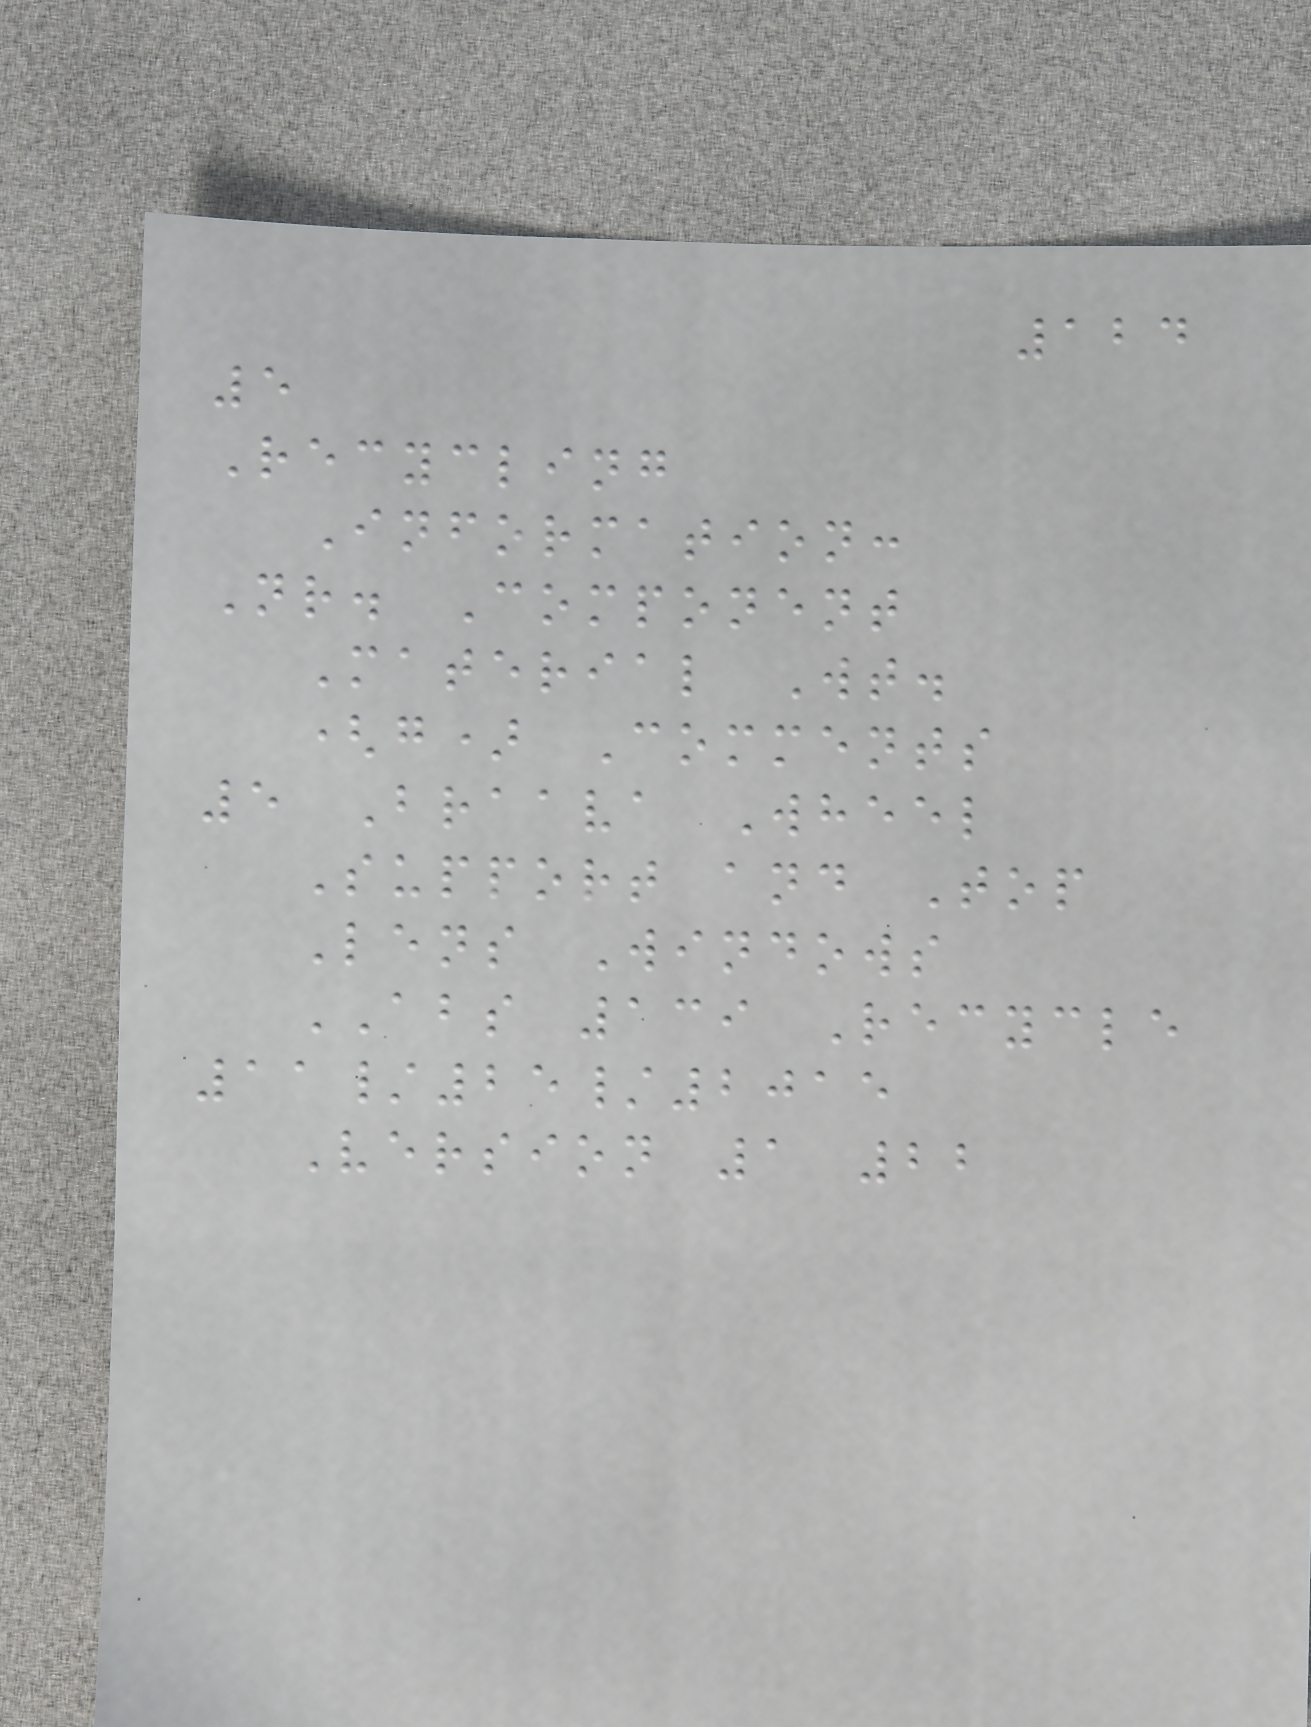124
5
Recycling
Information:
Nr. Component
Material Wt.
(g) Comments
5 Braava Wheel
Support and Top
Lens Windows
ABS 139 Recycle
11/25/2015
Version 1 22
